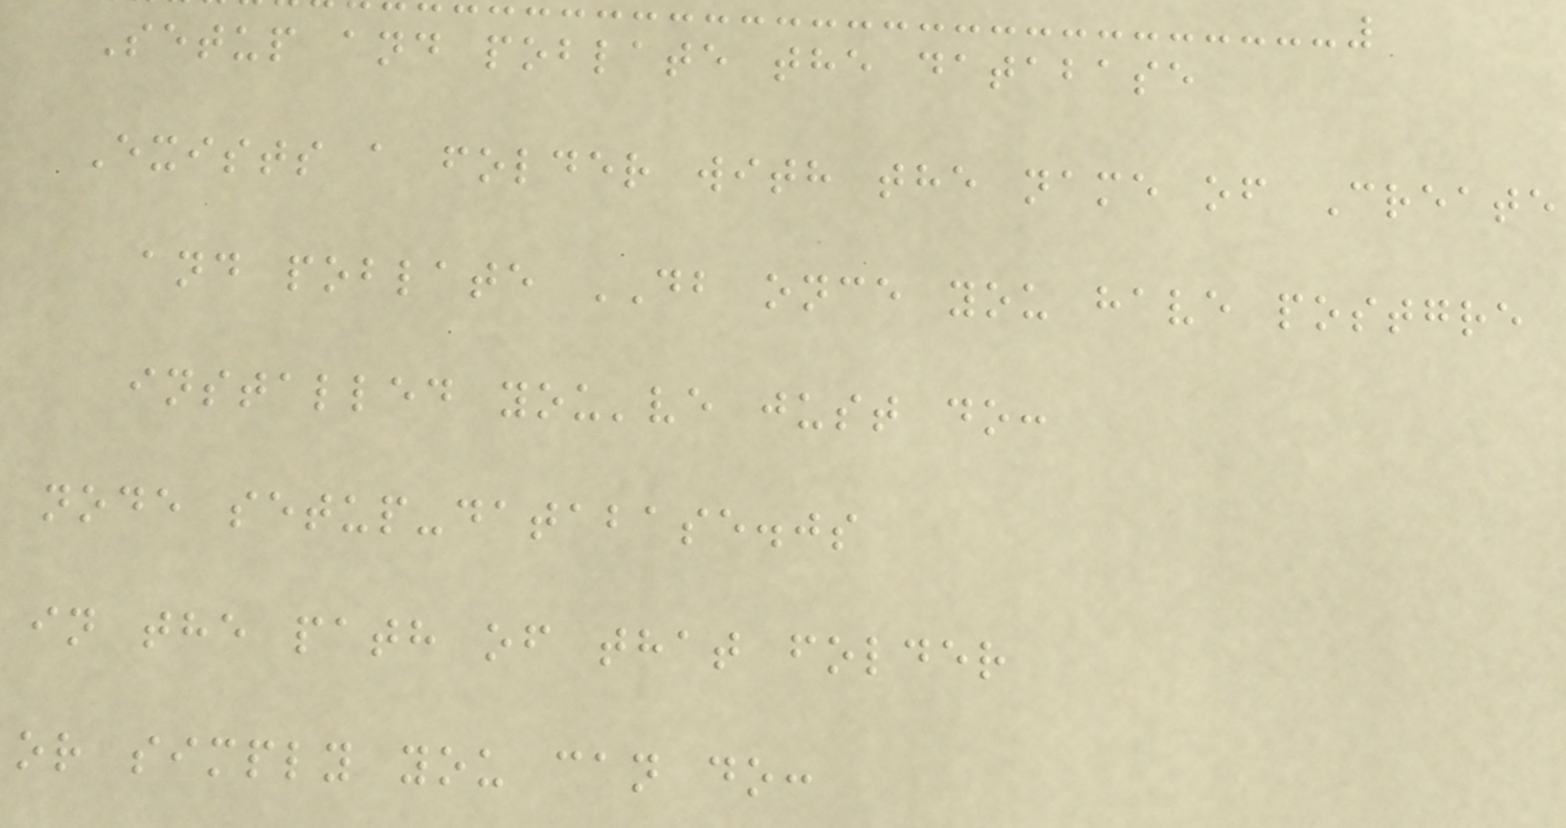Setup and poblate the database
Exists a folder with the name of Create
and poblate DB once you have postgre
installed you've just do:
node setup-database.js
in the path of that folder
or simply you can do:
